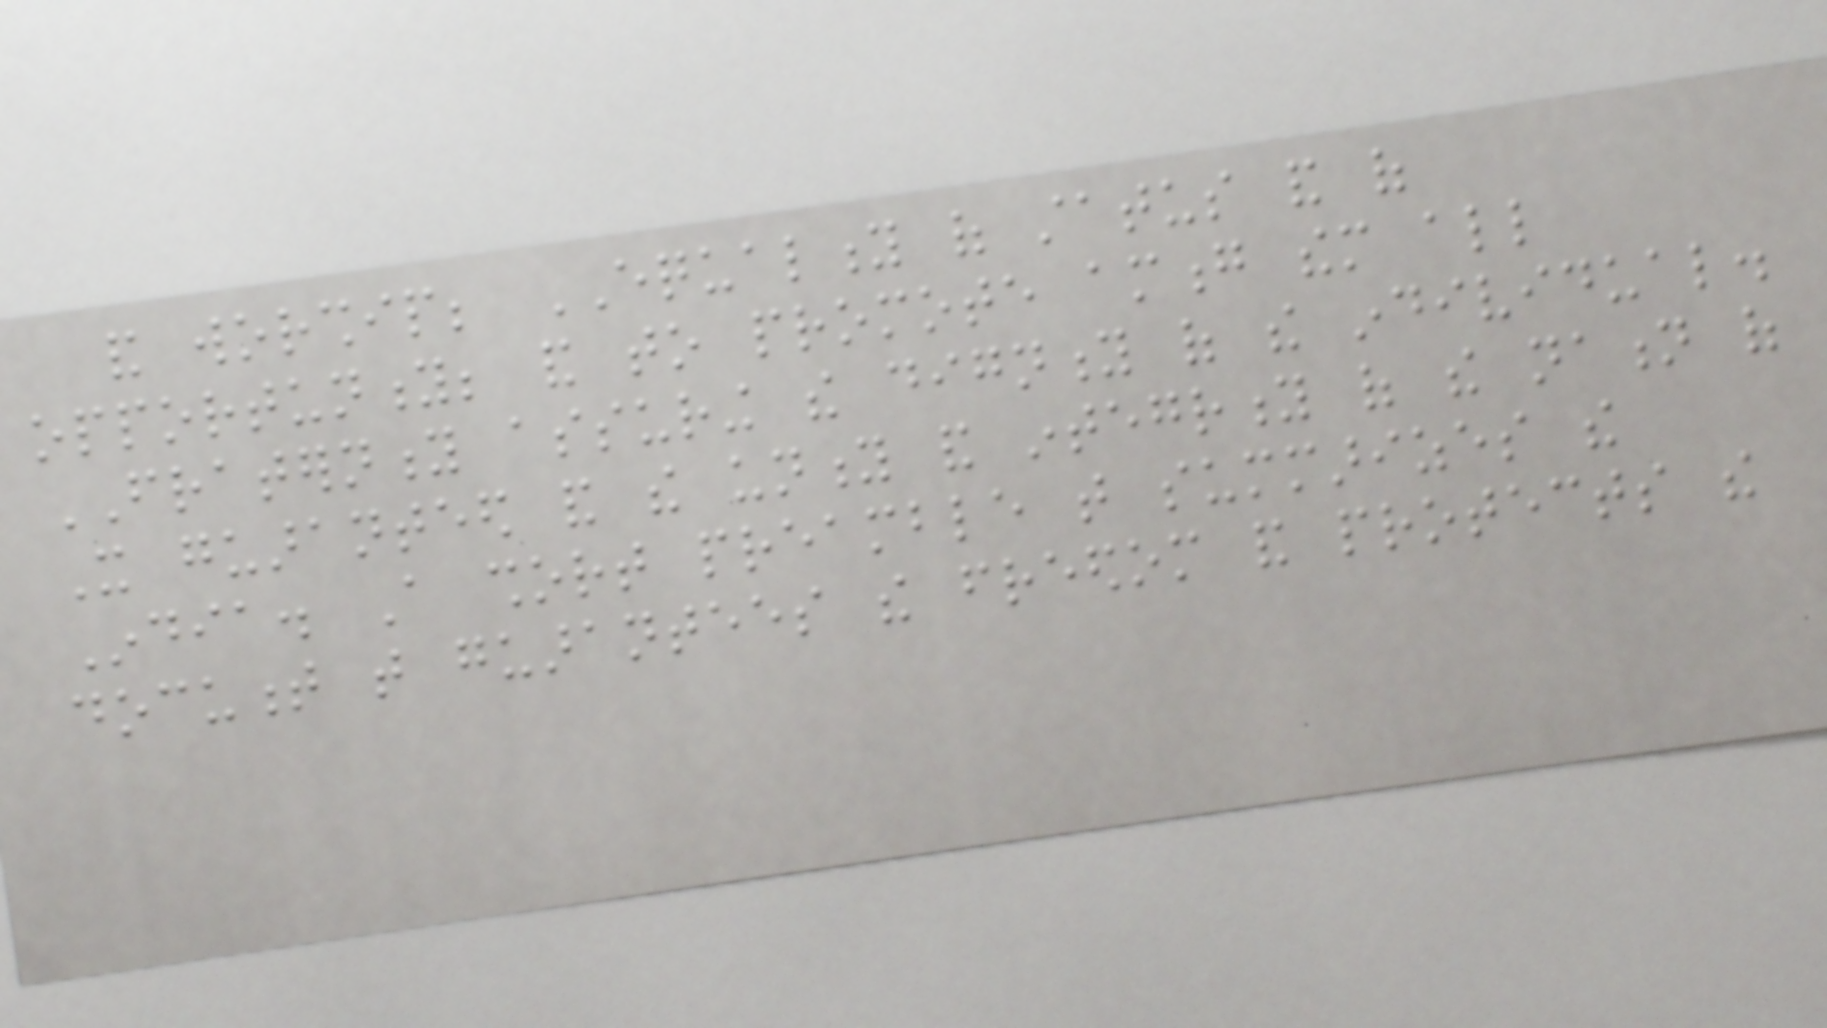and worship; EQUALITY of status and of
opportunity; and to promote among them all
FRATERNITY assuring the dignity of the individual.
It guaranteed and the unity and integrity of the nation of
India. A short preamble that summarizes the
document that guarantees the freedom and protects the
